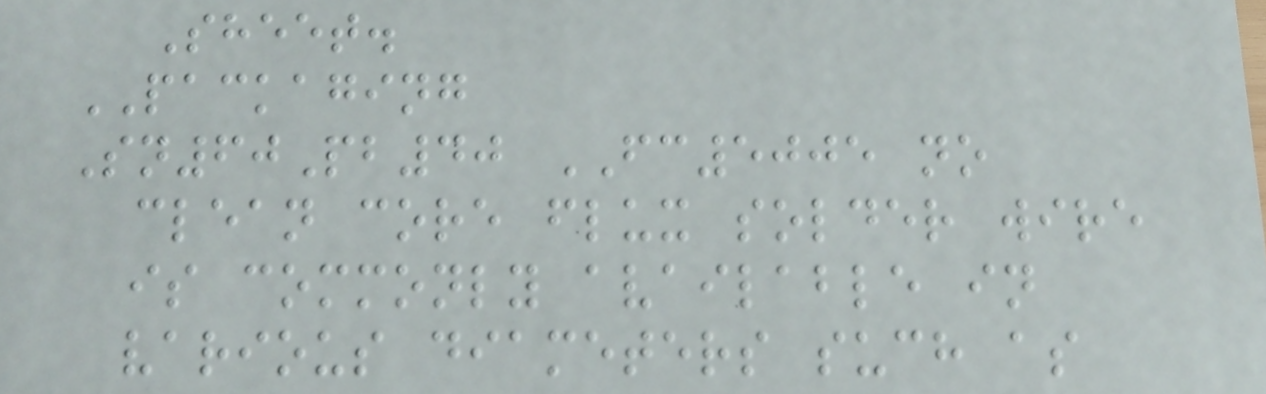Sheet.
PACKAGING
Sn60Pb40 FC5005 no
clean core flux solder wire
is commonly available in
various diameters such as
